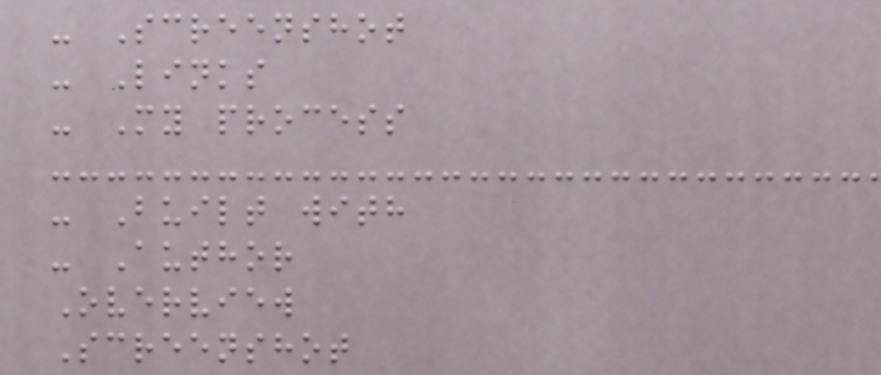- Screenshot
- Links
- My process
- Built with
- Author
Overview
Screenshot
